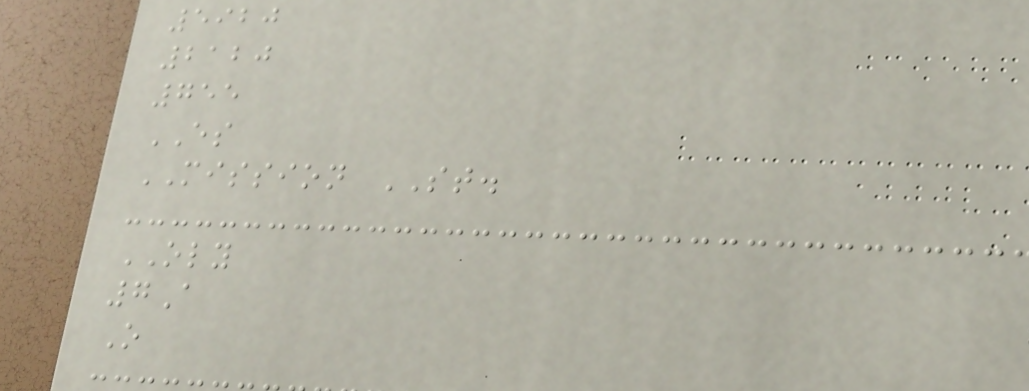5920
2120
755
ES
MISSION ST.
OLY
7A
O
